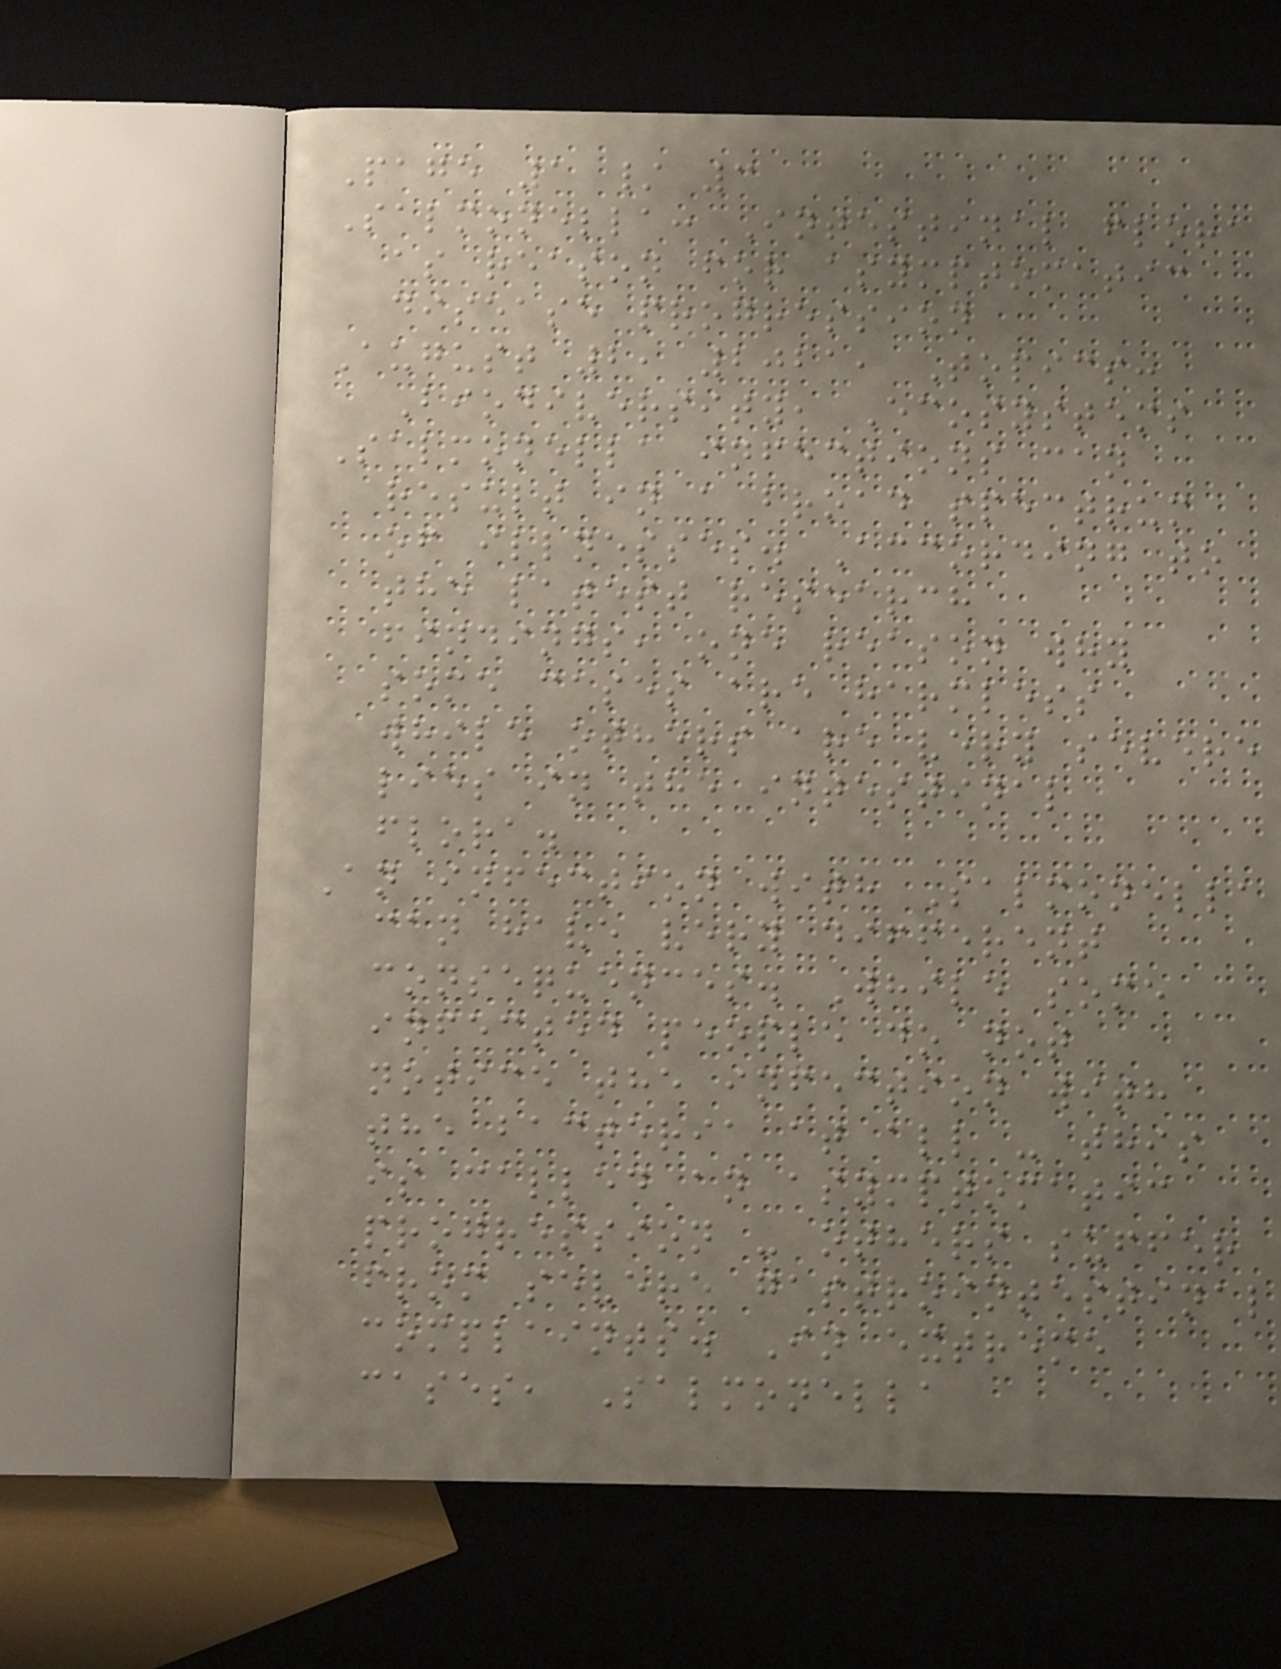Page 1 / 3
Salmonella: Intestinal flora
as reason for asymptomatic
disease progression
August 2, 2021, Topics:
Biodiversity, Ecosystems
Salmonella infections can
result in a broad spectrum
of illnesses. According to
the latest research
findings, one reason why
some cases are harmless
while others are very severe
lies in the intestinal
flora.
An infection with Salmonella
can have very different
consequences. While some
infected people do not
notice the infection with
the bacteria at all - this
is called an asymptomatic
progression - others suffer
from severe gastrointestinal
complaints. In extreme
cases, Salmonella
